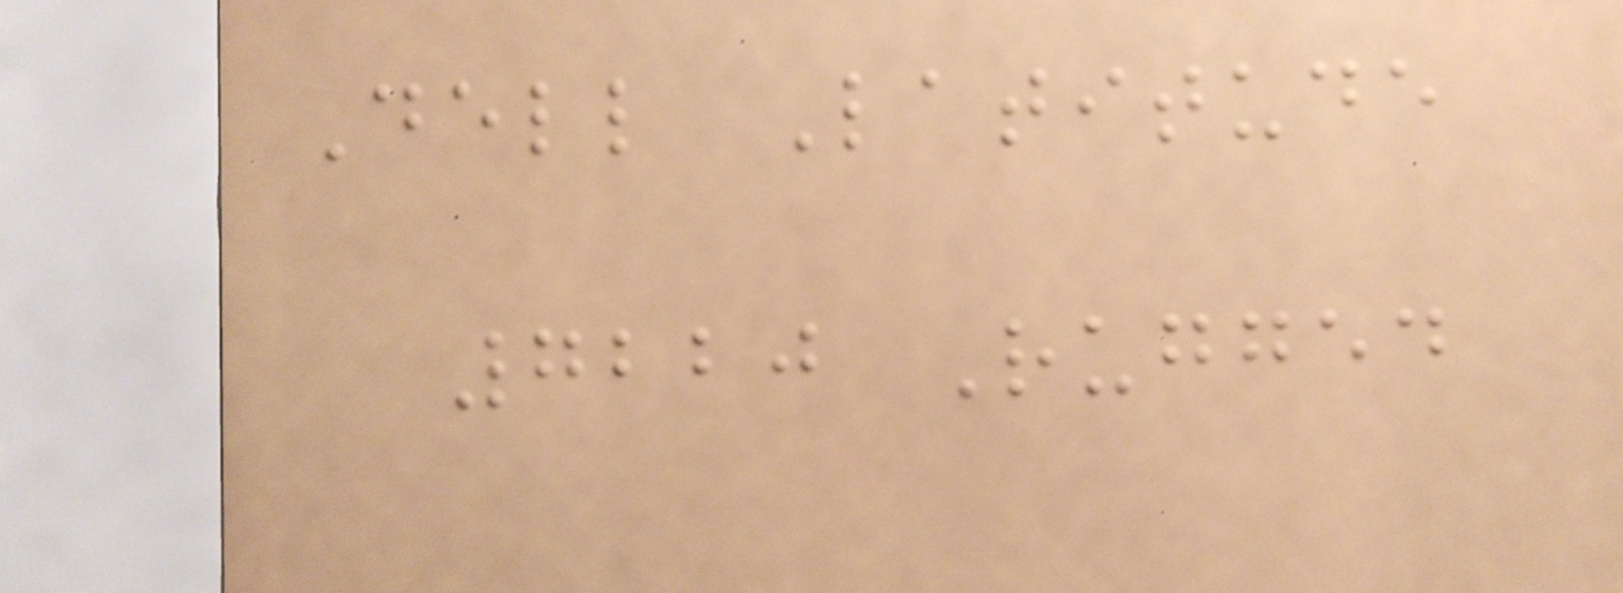Dell Latitude
7220 Rugged
